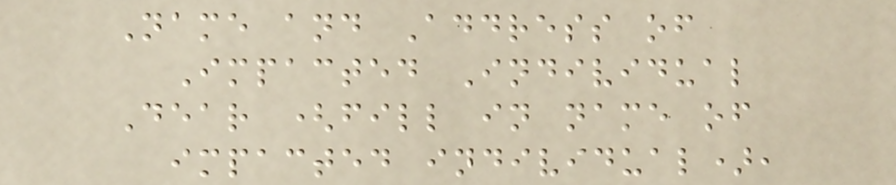Name and Address of
Impacted Individual
Dear (fill in name of
impacted individual),
